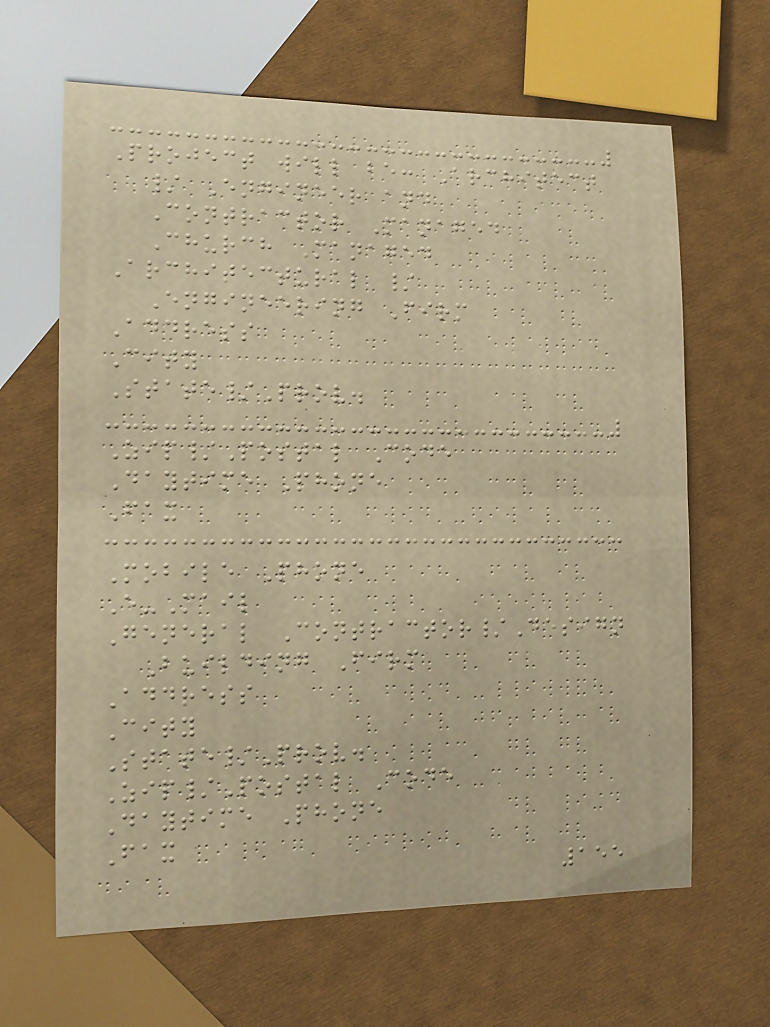Project will be: Architect
/ Engineer and
Contractor Managed
Church Managed
Architectural /
Engineering Firm
Address
City
State/Prov.
Zip/Postal Code
Daytime Phone
Fax
Mobile Phone
E-Mail
General Contractor/Design
Building Firm
Address
City
State/Prov.
Zip/Postal Code
Daytime Phone
Fax
155
